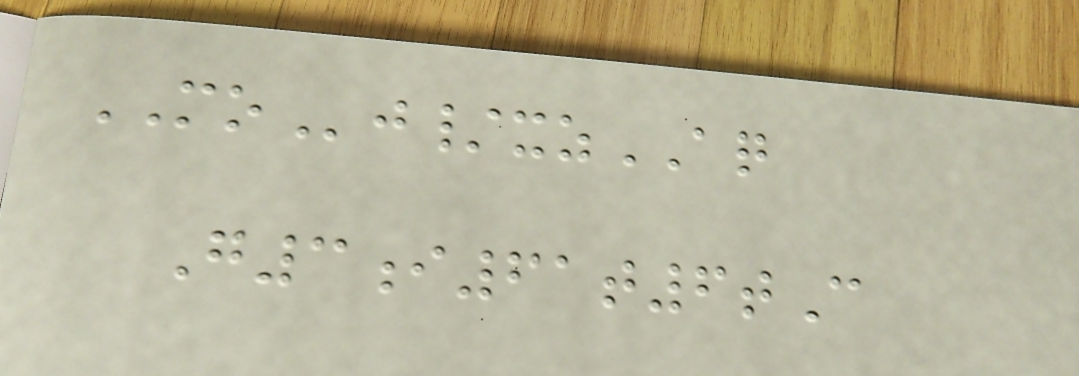MOj/xzAQ
G3i61t6tC
